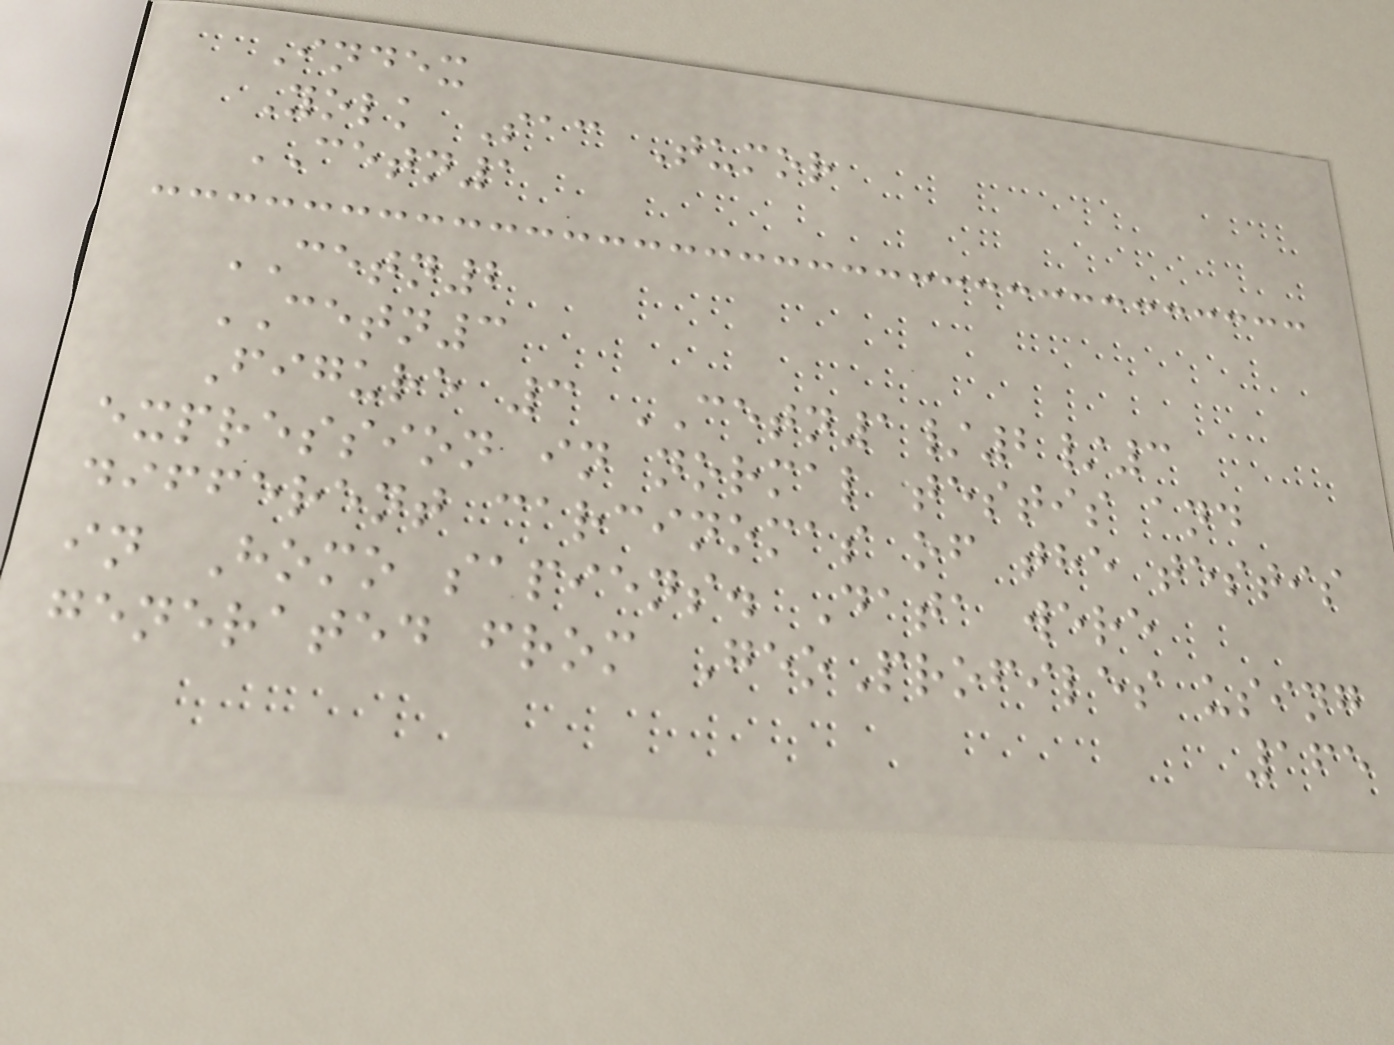Index
Yolk Sac Tumor
CETN1
CETN2
CETN3
Figure 3 CETN1/2/3
expression in normal testis and
different carcinomas of the testis
in Homo sapiens. Data were
generated from GeoProfiles using
165
